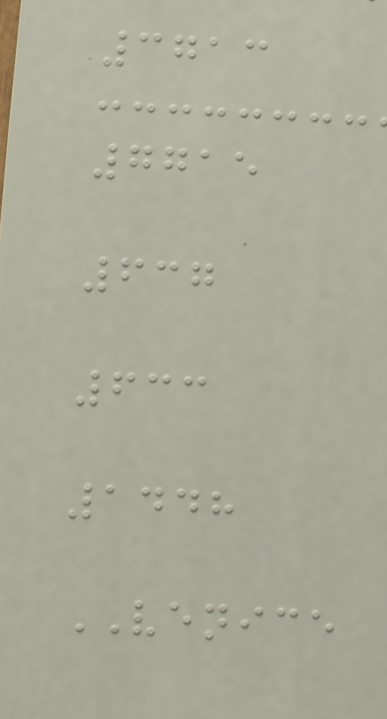3713
7715
637
633
1448
VENICE
